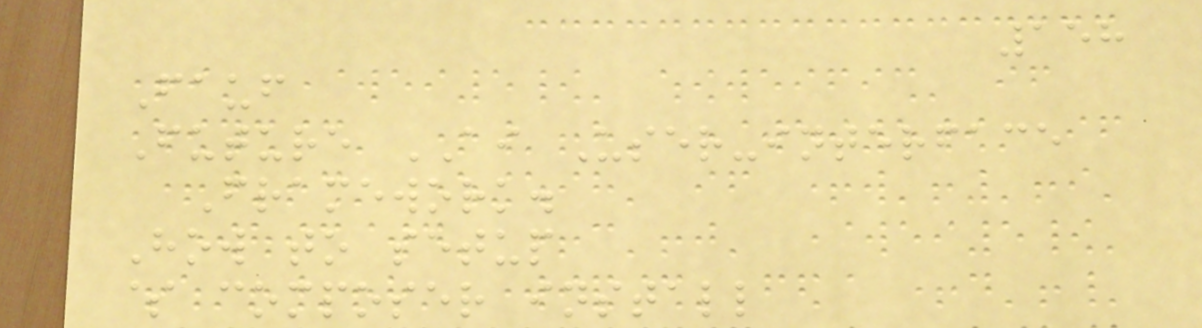158
Fauf
Future AI User-interface
Framework.
How to setup
$ composer install
